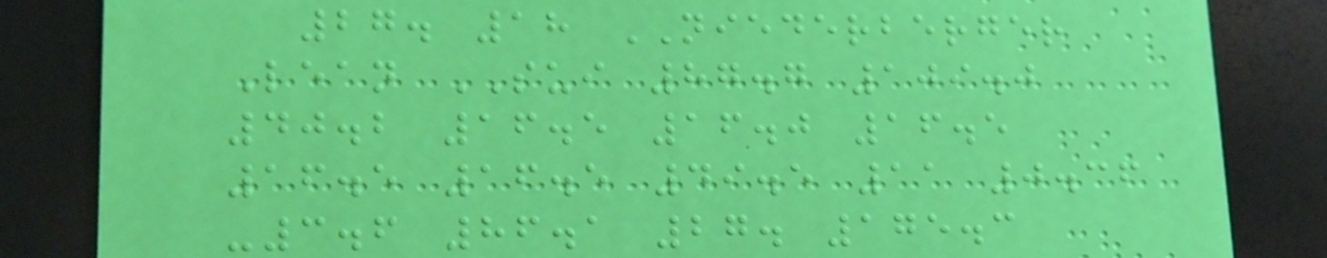27. 18 NIEDERBERGER
Lean SUI 87.7 109.0
40.2 16.5 16.0 16.5
16.5 16.5 49.5 11 0.36
-3.6 86.1 27. 175.3
